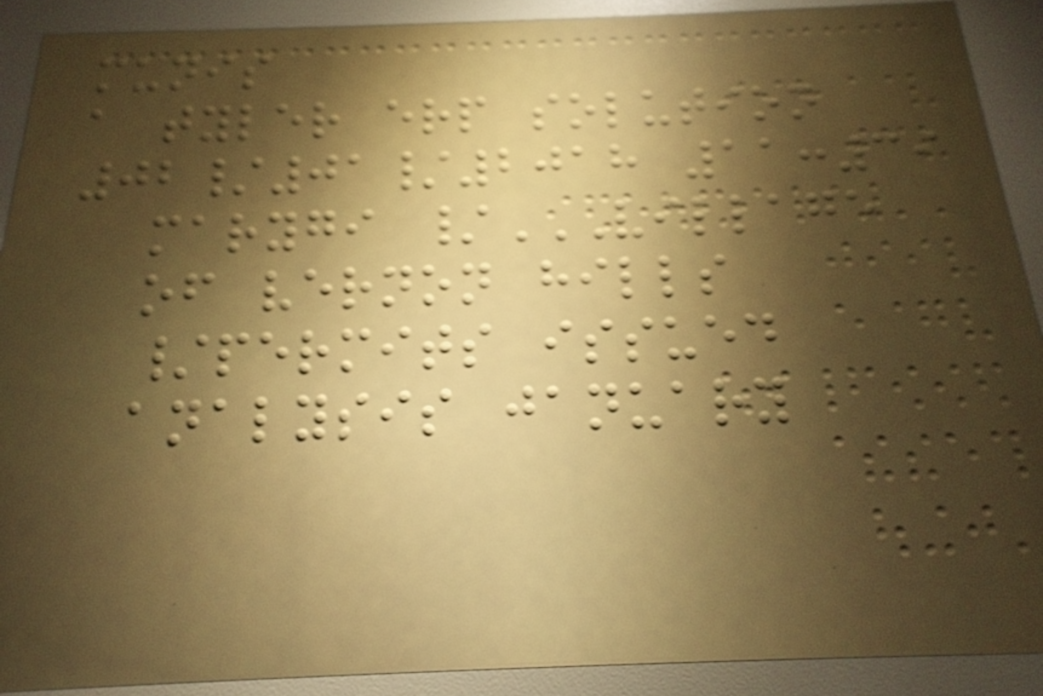munis
a tyler erp solution
02/01/2018 11:39
marygi /VILLAGE
OF VERNON HILLS
/PERMITS ISSUED
ANALYSIS JANUARY
